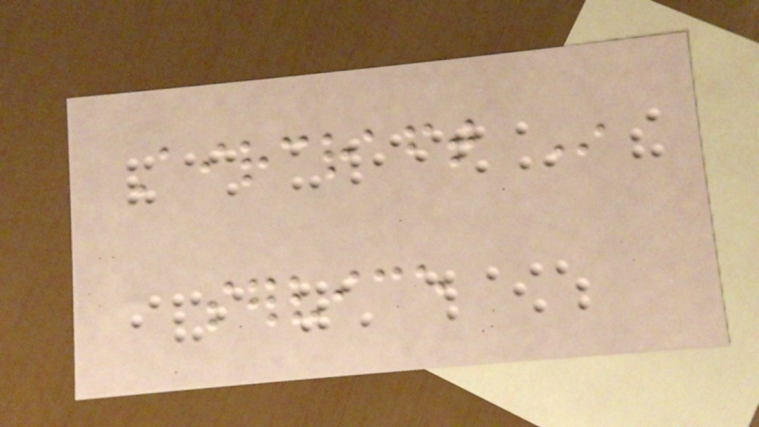Aircraft In
service
